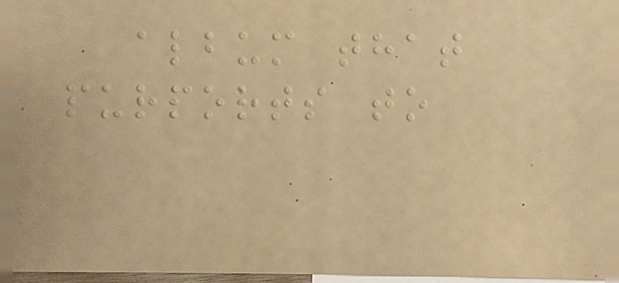album that
purports to
